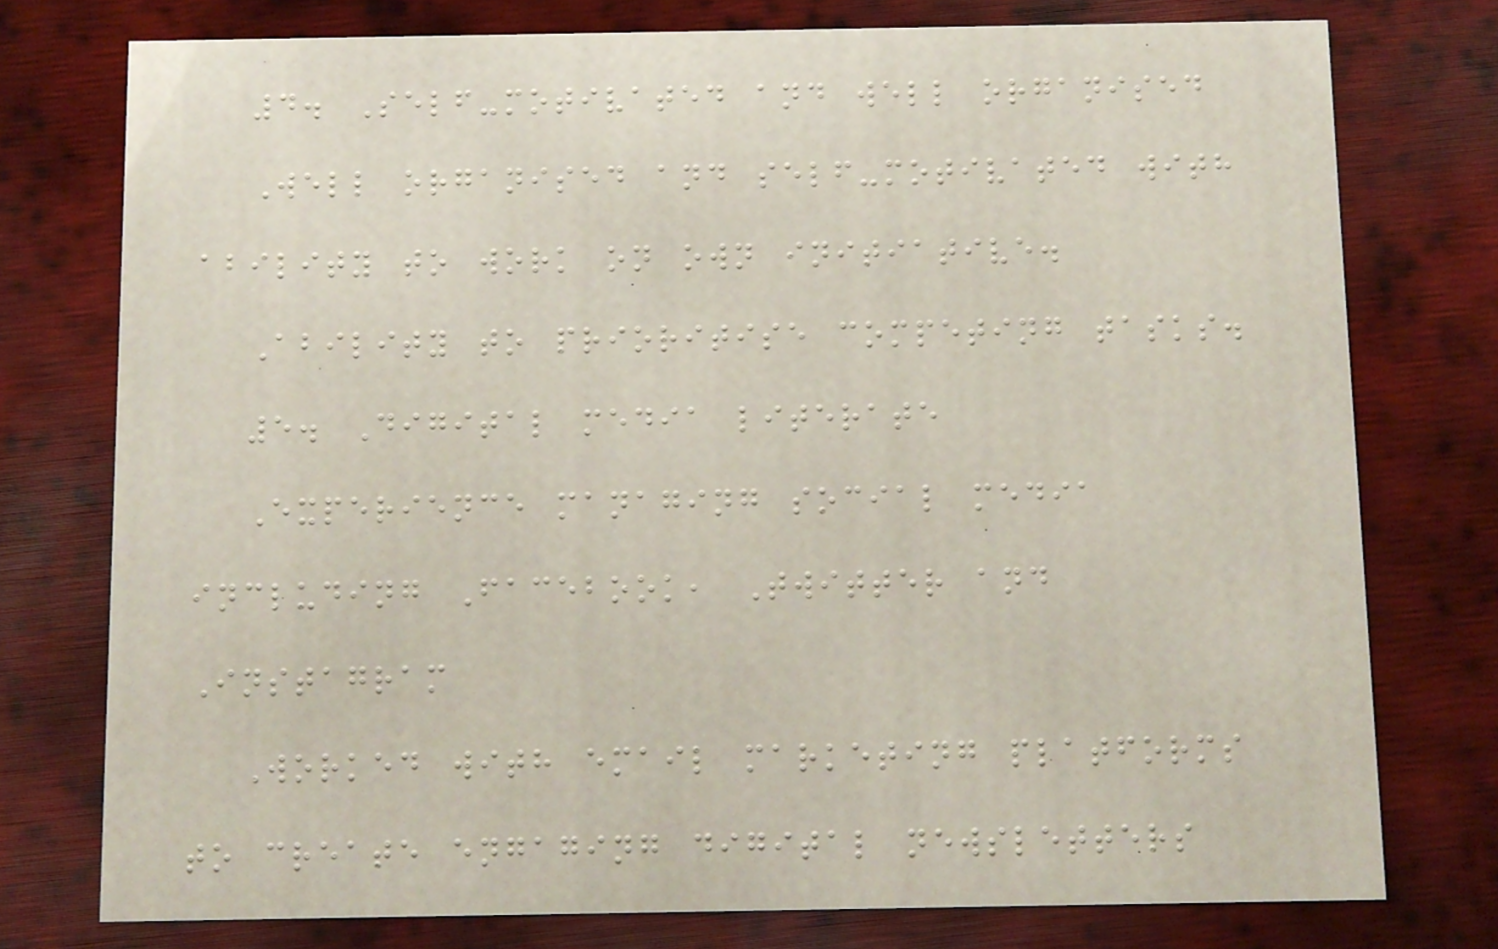4. Self-motivated and well organised
Well organised and self-motivated with
ability to work on own initiative.
Ability to prioritise competing tasks.
5. Digital media literate
Experience managing social media
including Facebook, Twitter and
Instagram
Worked with email marketing platforms
to create engaging digital newsletters
